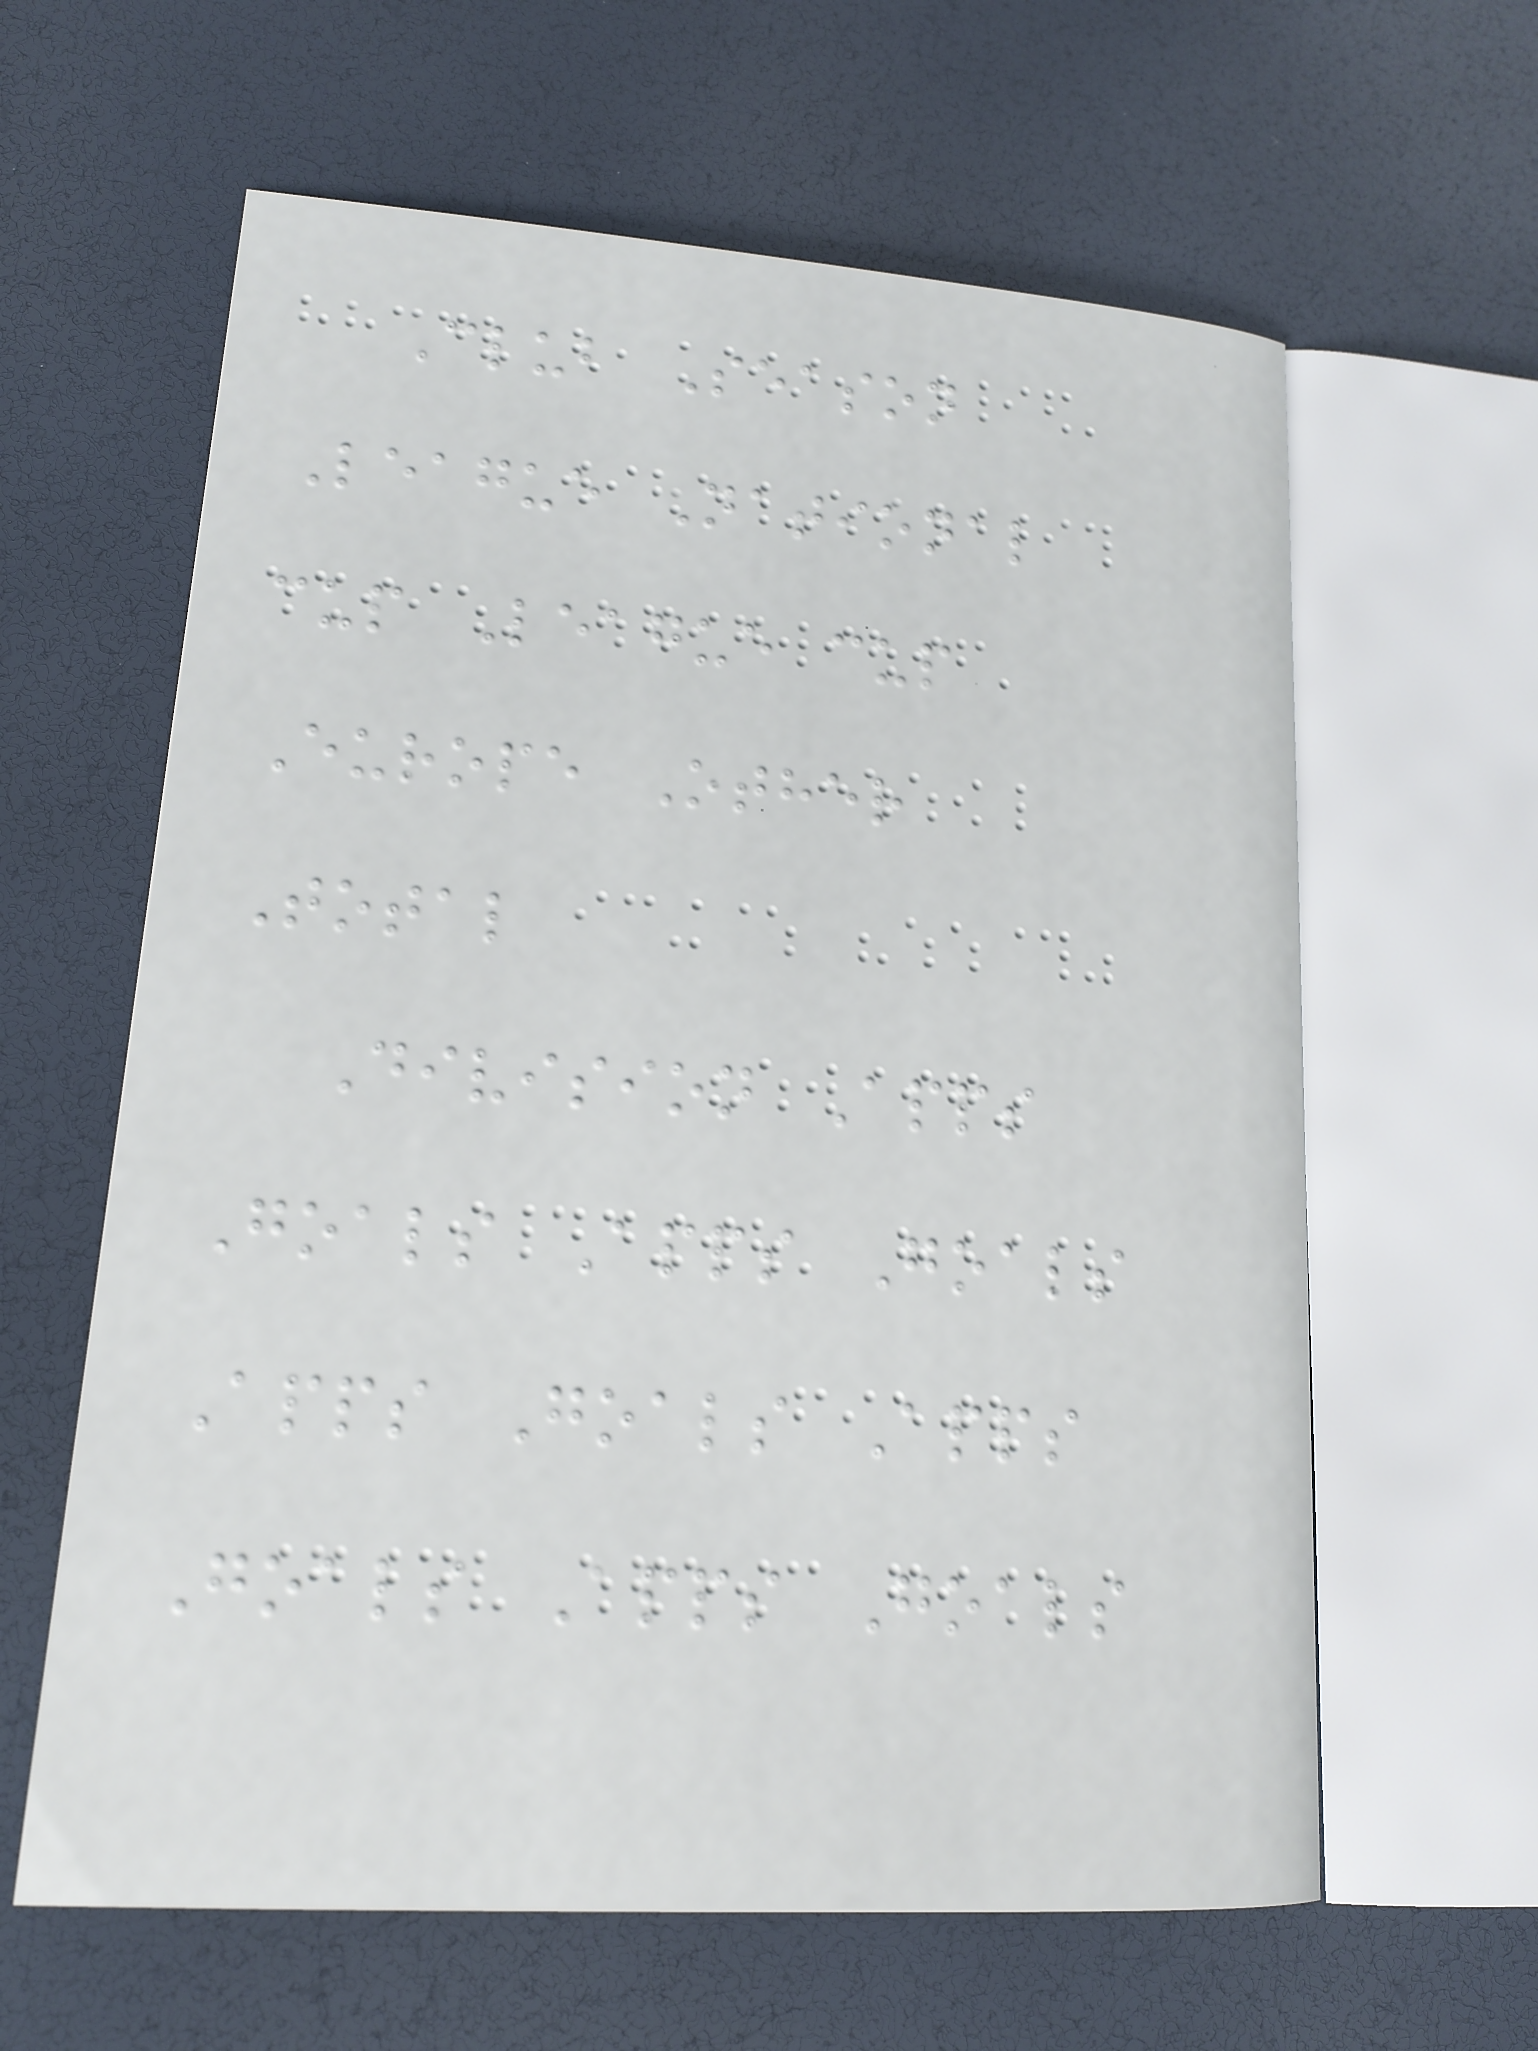Club Season
League National
cup League cup
Europe Other
Total
Division Apps
Goals Apps Goals
Apps Goals Apps
Goals Apps Goals
